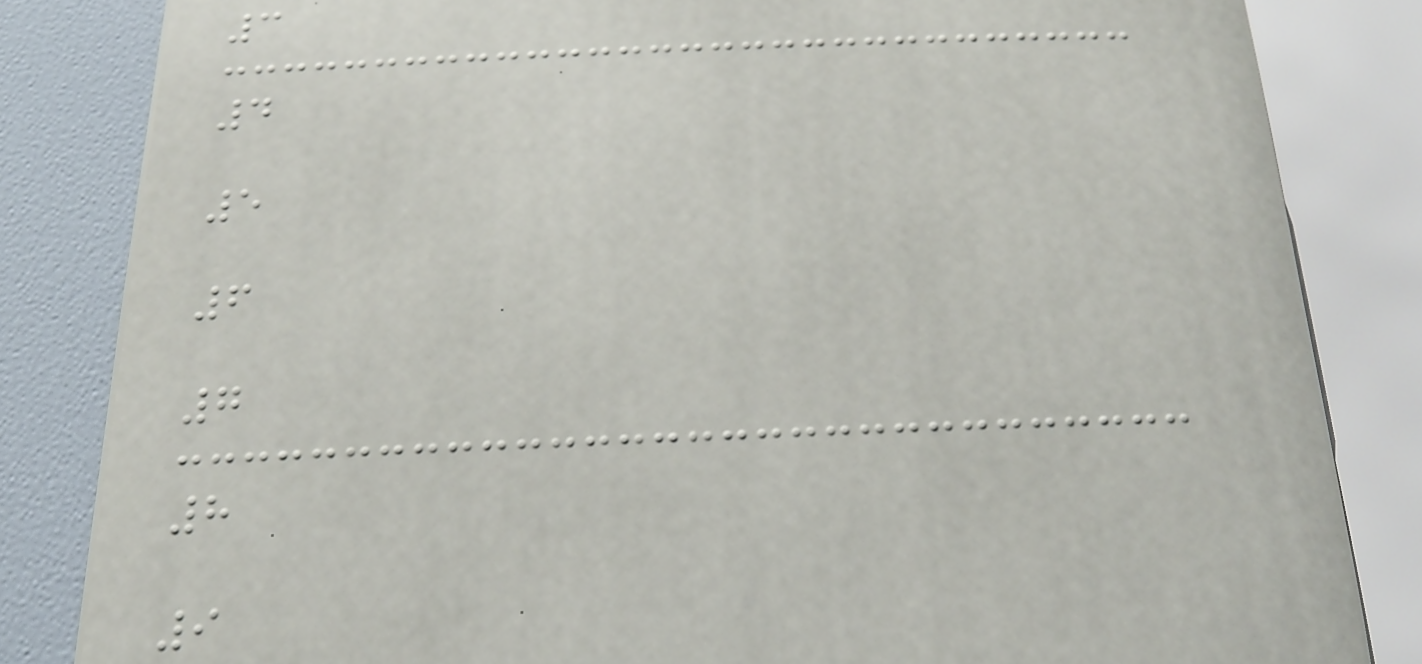3
4
5
6
7
8
9
